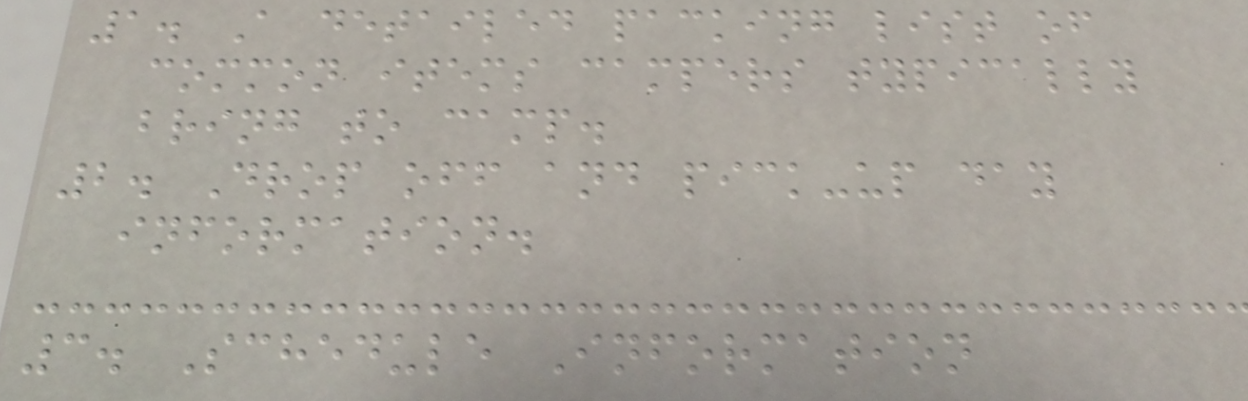1. A detailed packing list of
common items campers typically
bring to camp.
2. Drop off and pick-up day
information.
3. Schedule Information
